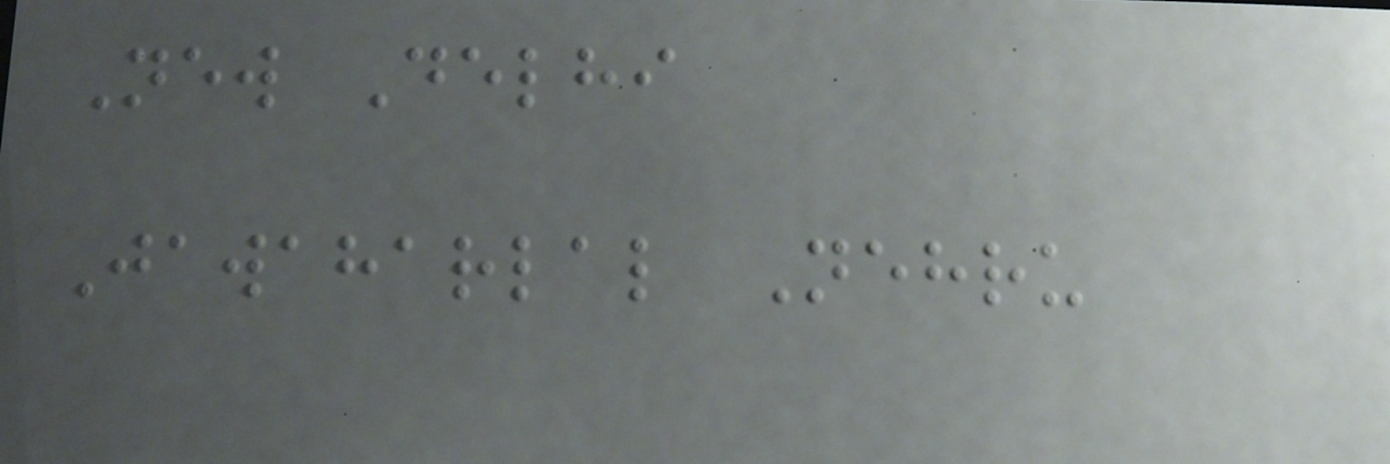New Delhi
Jawaharlal Nehru
